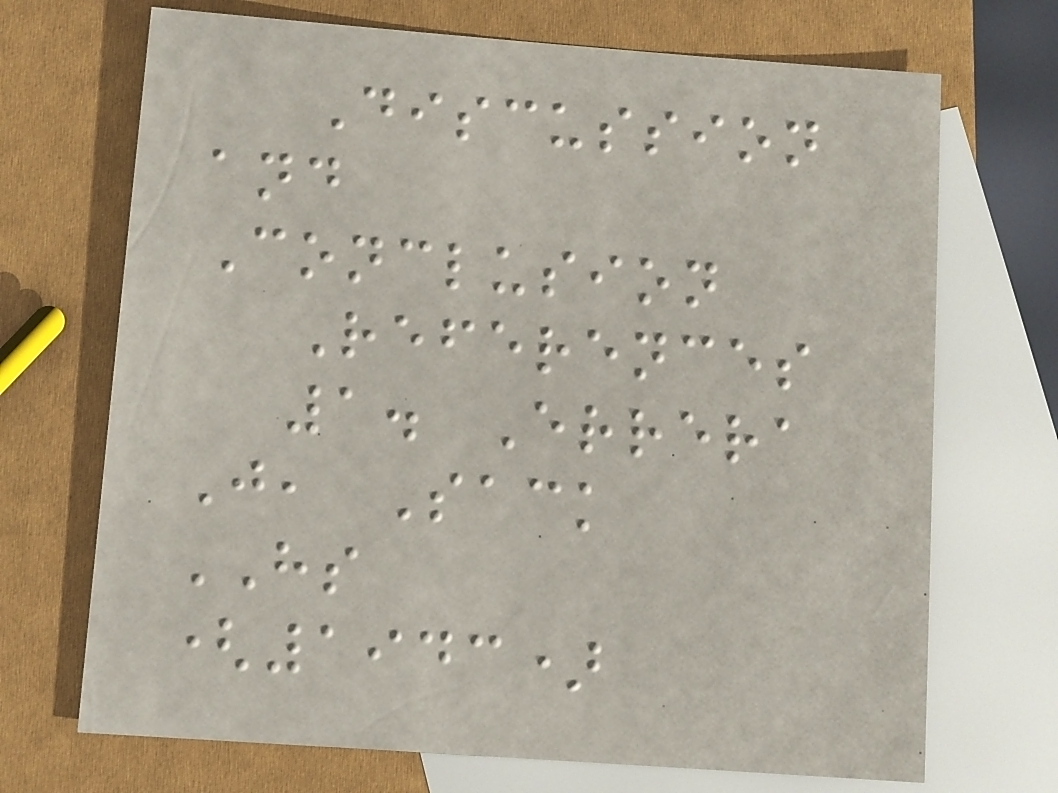Discussion
and
Conclusion
References
1. Errera
J, Sack
HS
(1943)
